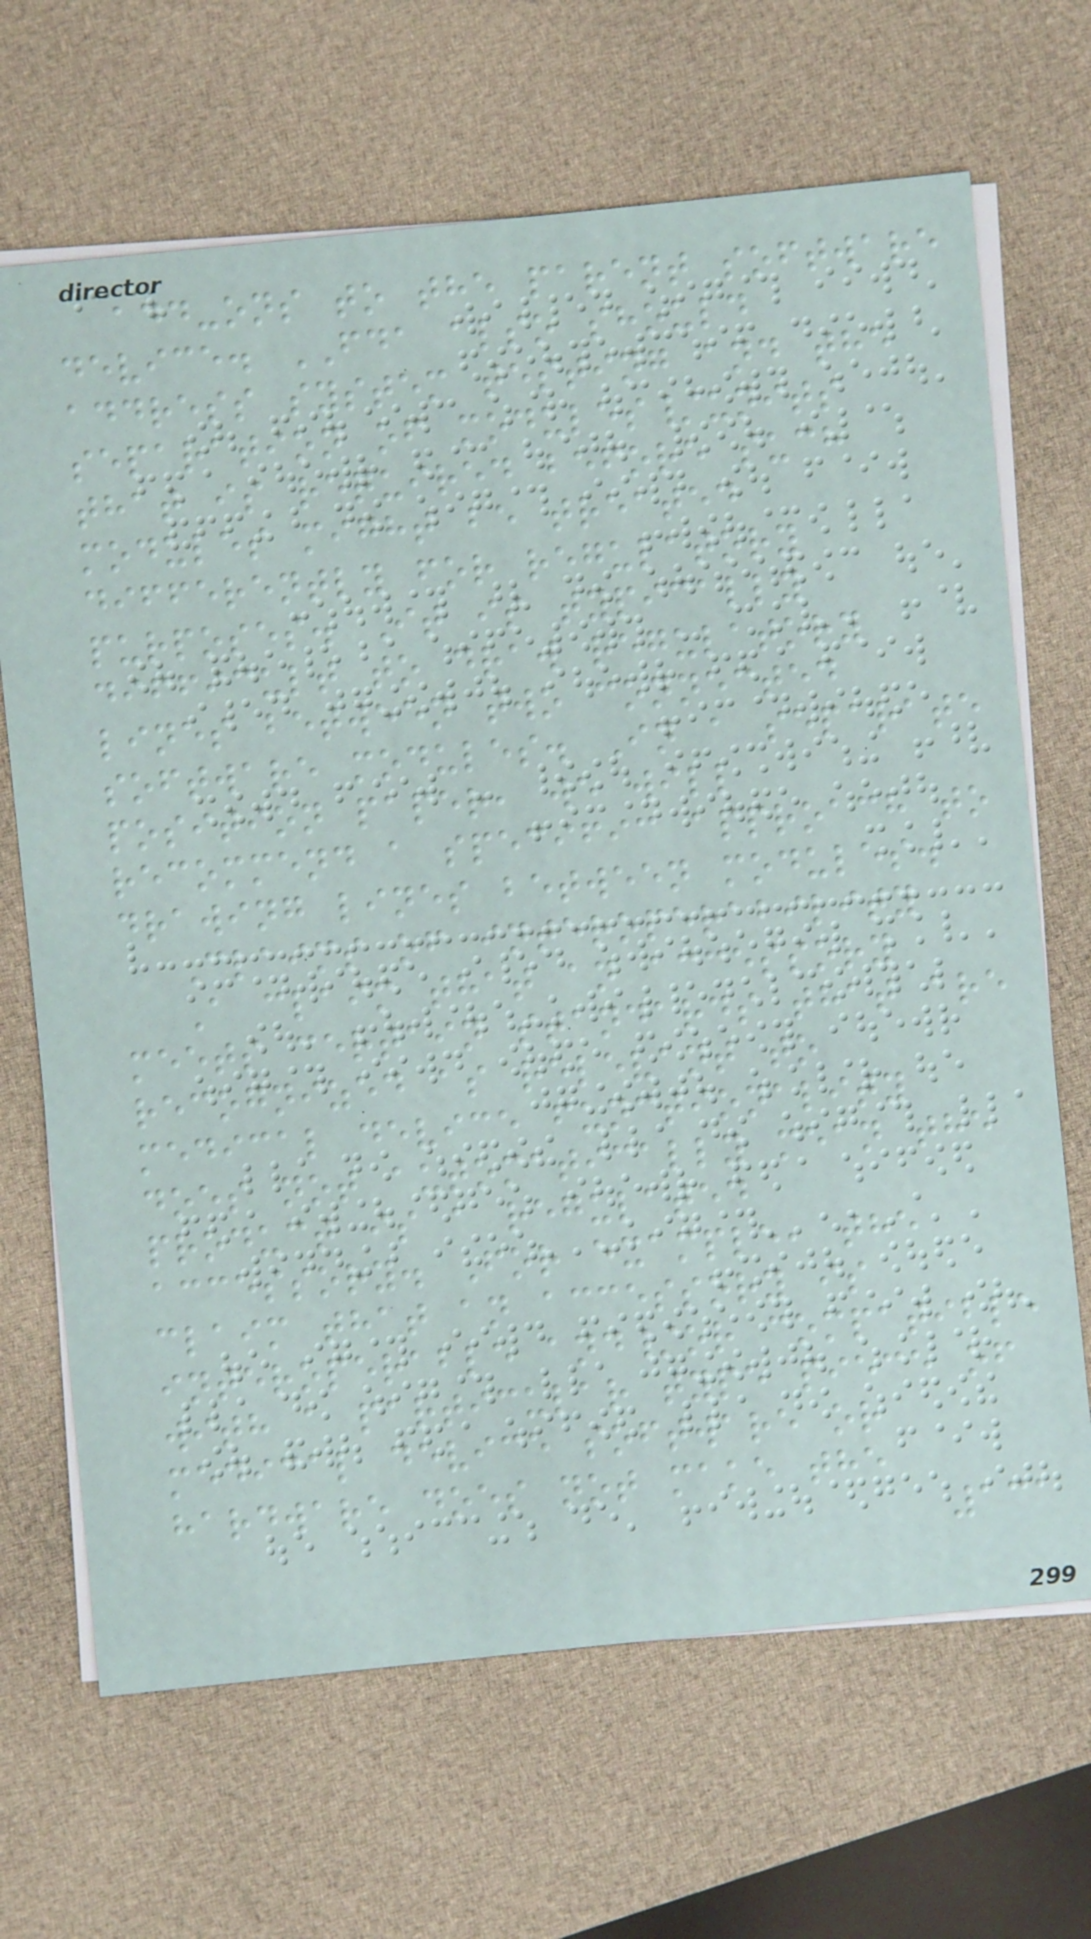add-ons to the parent software
device. FDA also should
address system testing and the
separation of modules/units
that is required before such
modules might be treated
differently for regulatory
purposes. It is typically
difficult to draw regulatory
lines between two connected
software modules. In a separate
position paper, we will
recommend a specific approach to
drawing lines between modules.
Claims of interoperability
A claim that an accessory
meets certain standards that are
recognized as relevant to
medical device functionality
does not automatically mean the
product is a regulated
accessory. For example, the
claim that an accessory is
interoperable and/or compatible
with a particular type piece of
medical device software or
hardware does not make the
131
